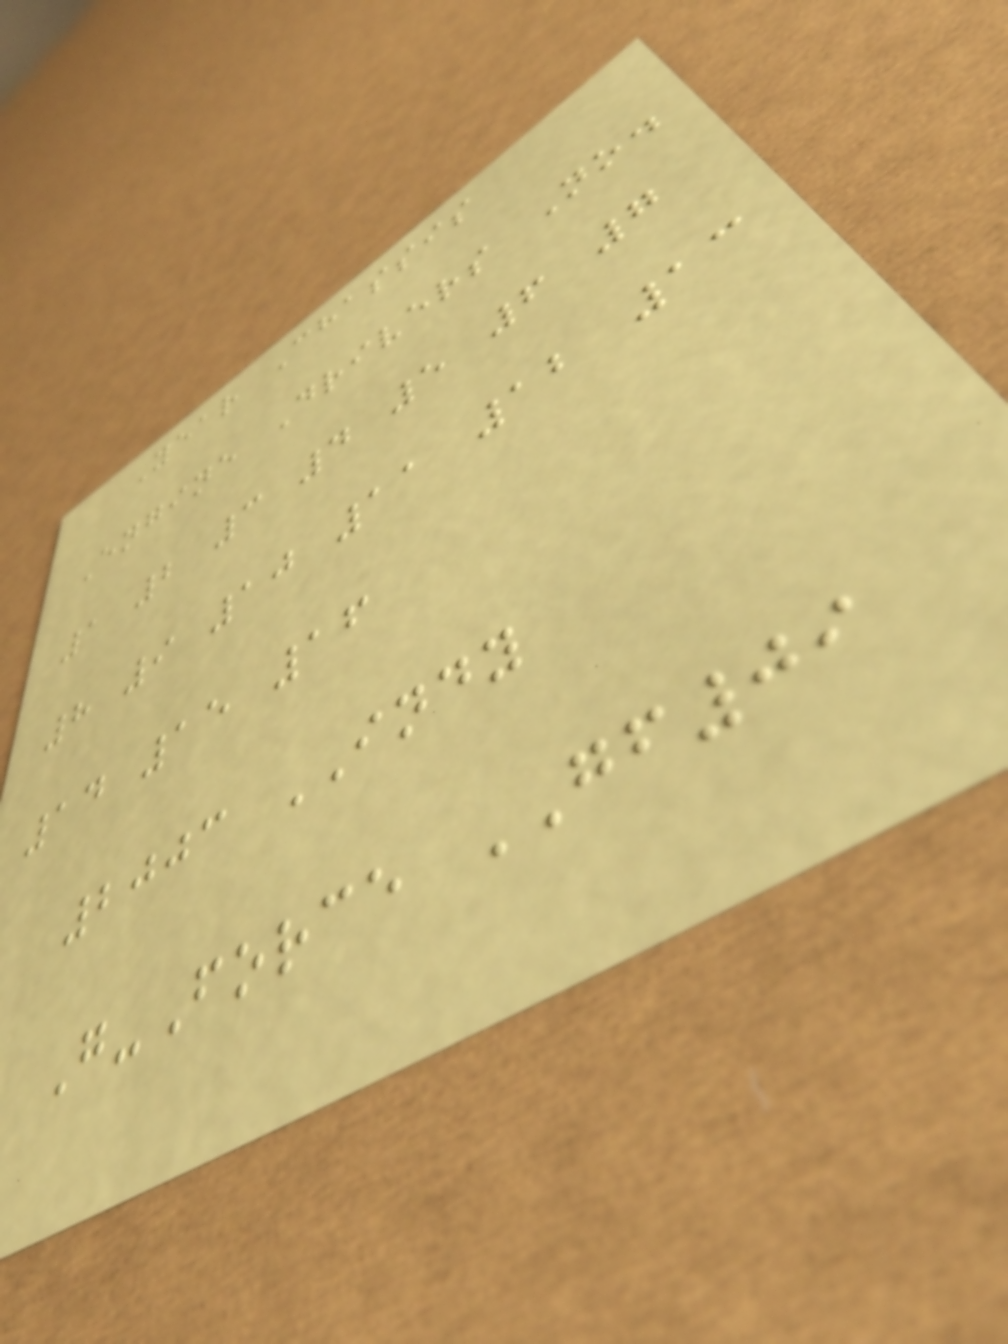Year Chassis
Engine Drivers No.
1 2 3 4 5 6 7
8 9 10 11 12 13
14 15 16
2003 INDY
G-Force GF09
